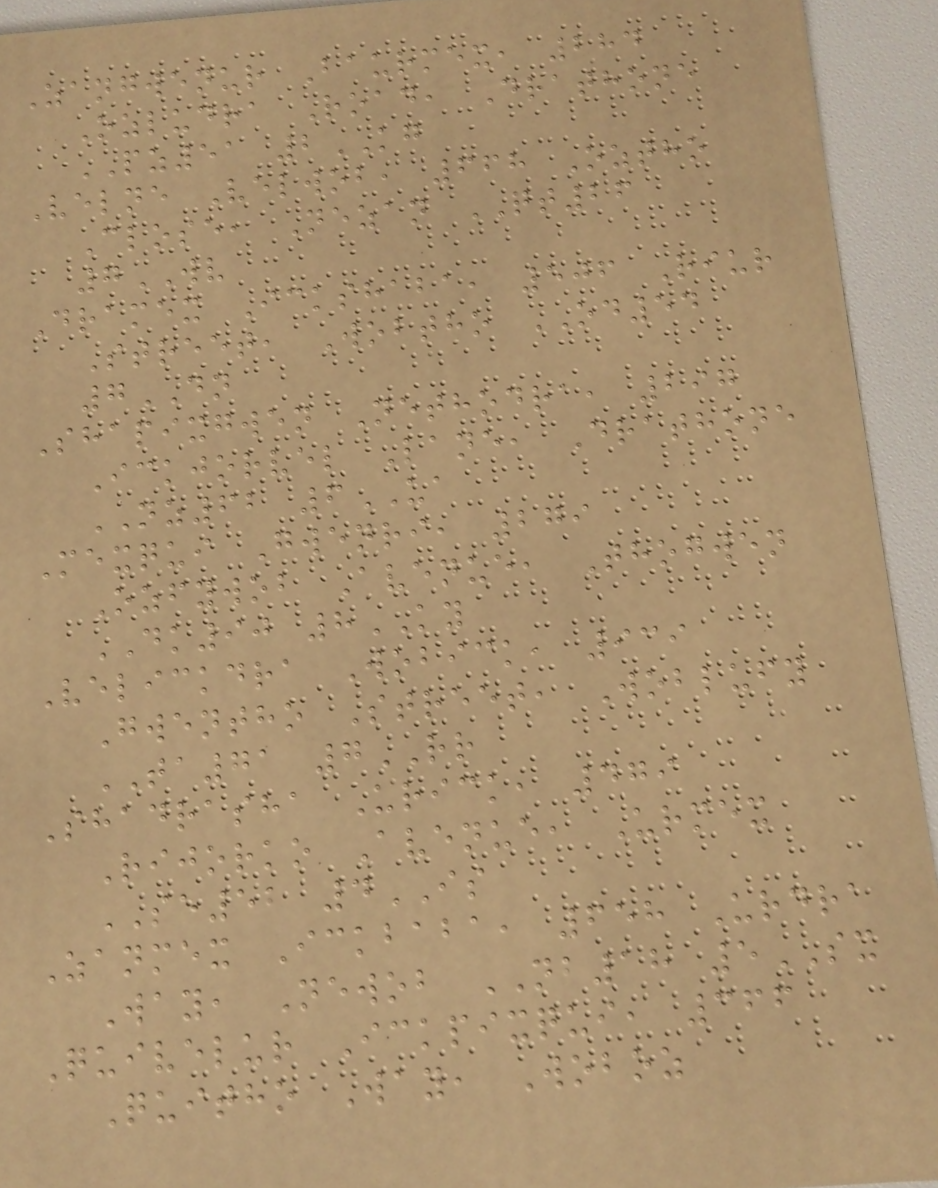Zangwenur Baurmex, 284
Ozludra Road, Drathone
PZ51 2KG
Velne Velwob, 668 Oztho
Close, Nezan QT26
7WV
Dramex Ickshaba, 506 Riur
Street, Wobtho OD54
7DN
Shapixgwen Nethodra, 297
Ickjorvel Lane, Drathone
NZ62 6UA
Mexqui Gwenri, 279
Ozfywob Avenue, Thogwen
DK90 8KY
Velickdra Wobick, 939
Gwentho Street, Woblufy
TA71 7RR
Shadrasha Urick, 479
Rijorko Avenue, Urmex
SE52 4IS
Zanmex Ickbaba, 658 Urdra
Way, Newob NB18 5SX
Quivelur Ickpixqui, 366
Quitho Way, Woboz
